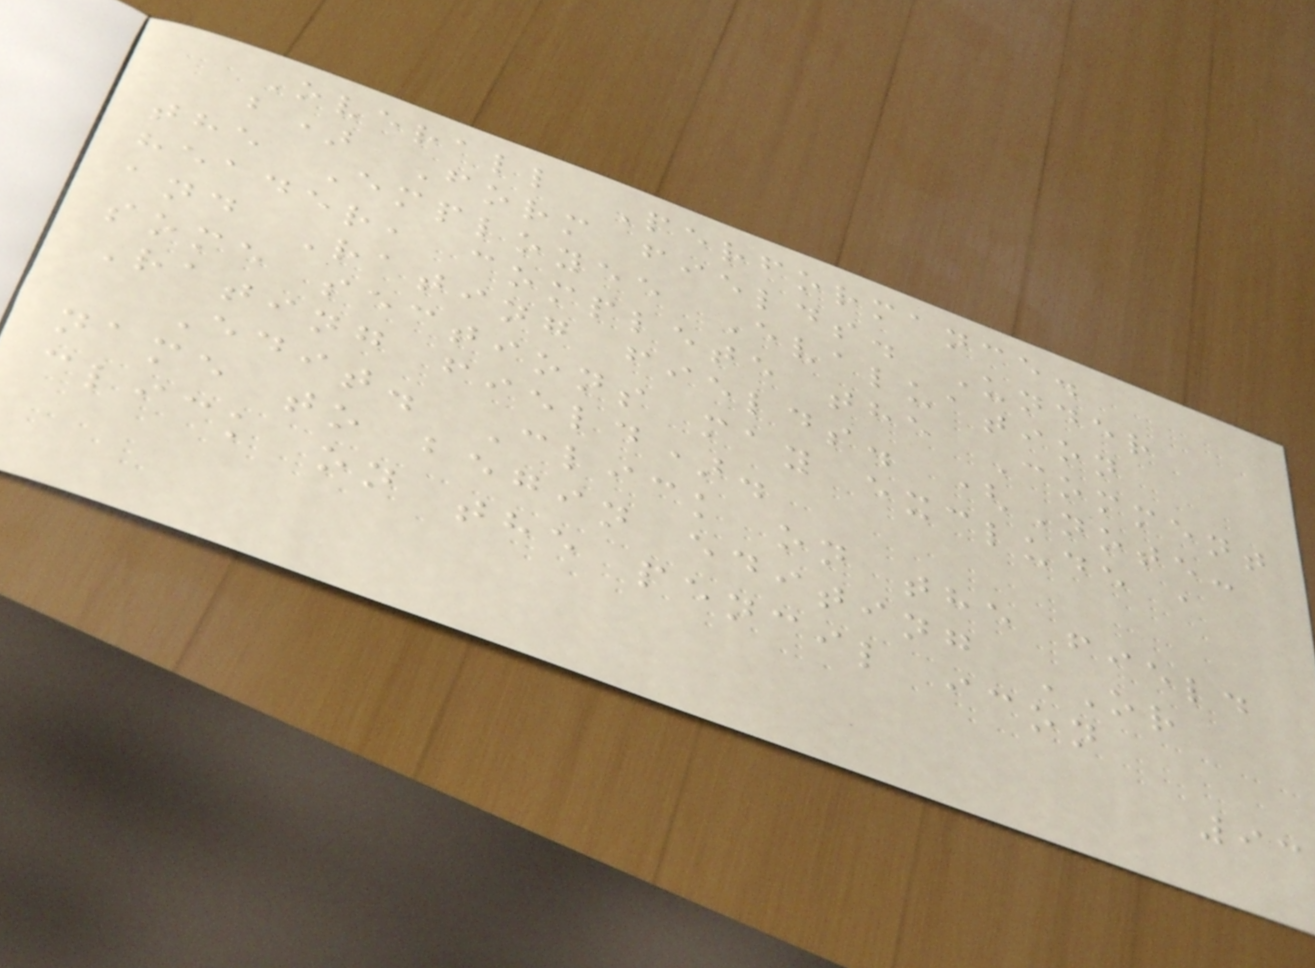Overall Performance.
b) Form fields. Under
the Employee Evaluation
header, complete the Comment
and Rating fields. (Note:
some sections may exclude a
Rating field).
Edit. Click on the field
name to begin editing OR
click on the pencil icon
93
